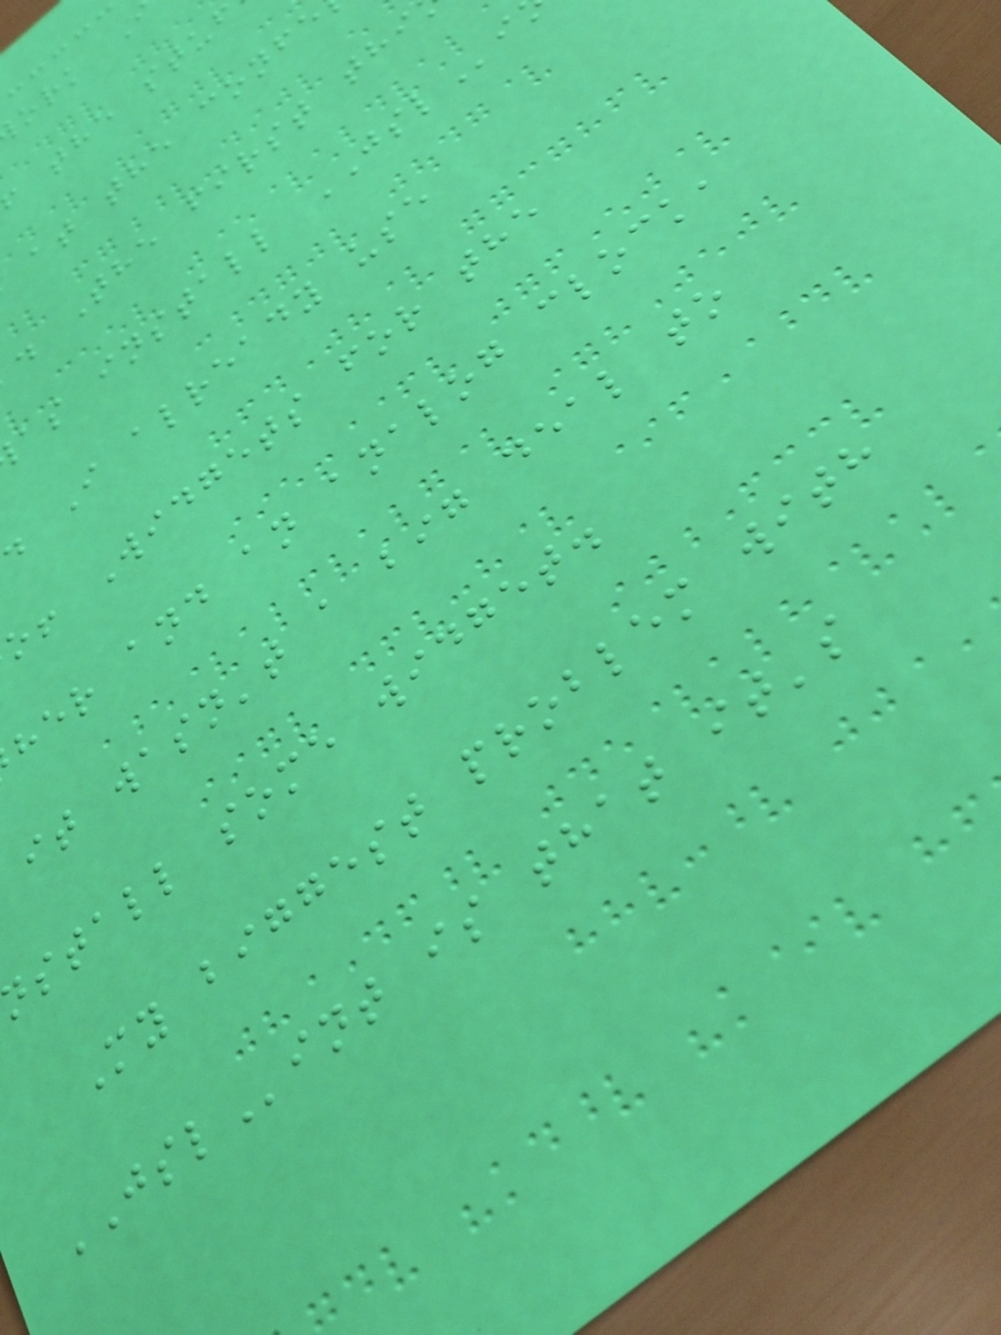the stuf
at the confe
. The first thi
as install JSLi
I already use
o! Widgets for the
her and an analog clock,
it wasn't a big deal to
stall some widget.
My biggest problem with
JSLint is that it's
